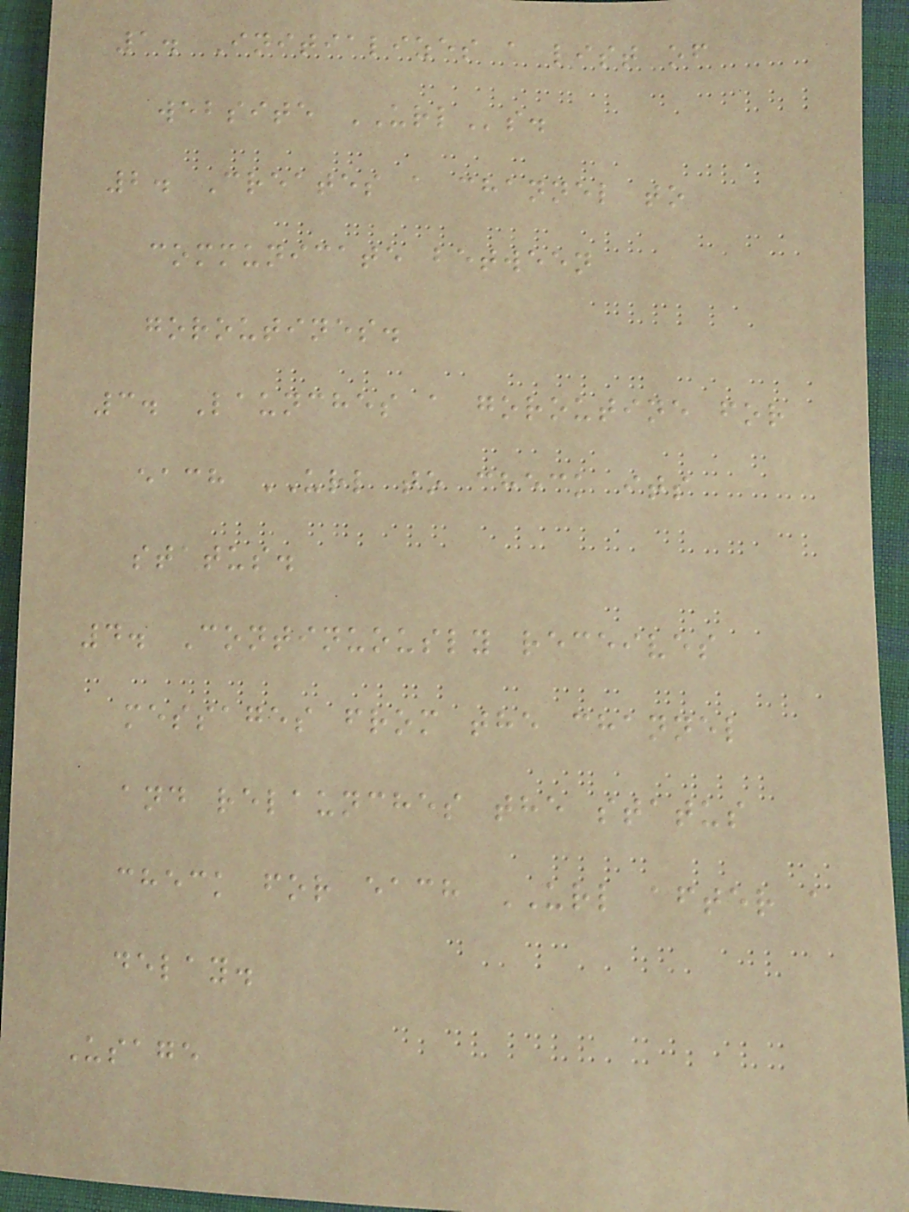1. Initializes a list of
website URLs.
2. Creates a channel to
communicate between
goroutines.
3. Launches a goroutine for
each URL to check its
status.
4. Continuously receives
messages from the channel
and relaunches the status
check for each URL after a
delay.
Usage
